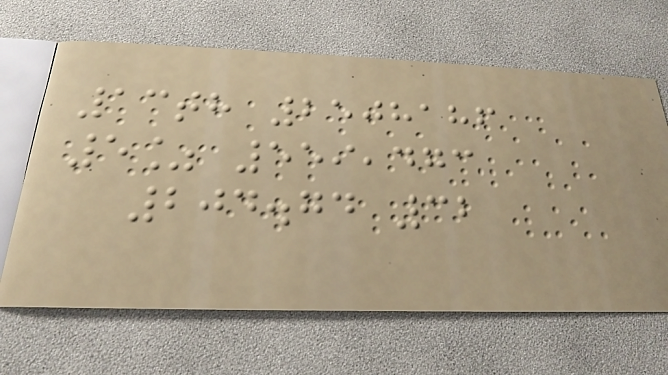13th 2508186
5% 559,473
204.74 32
